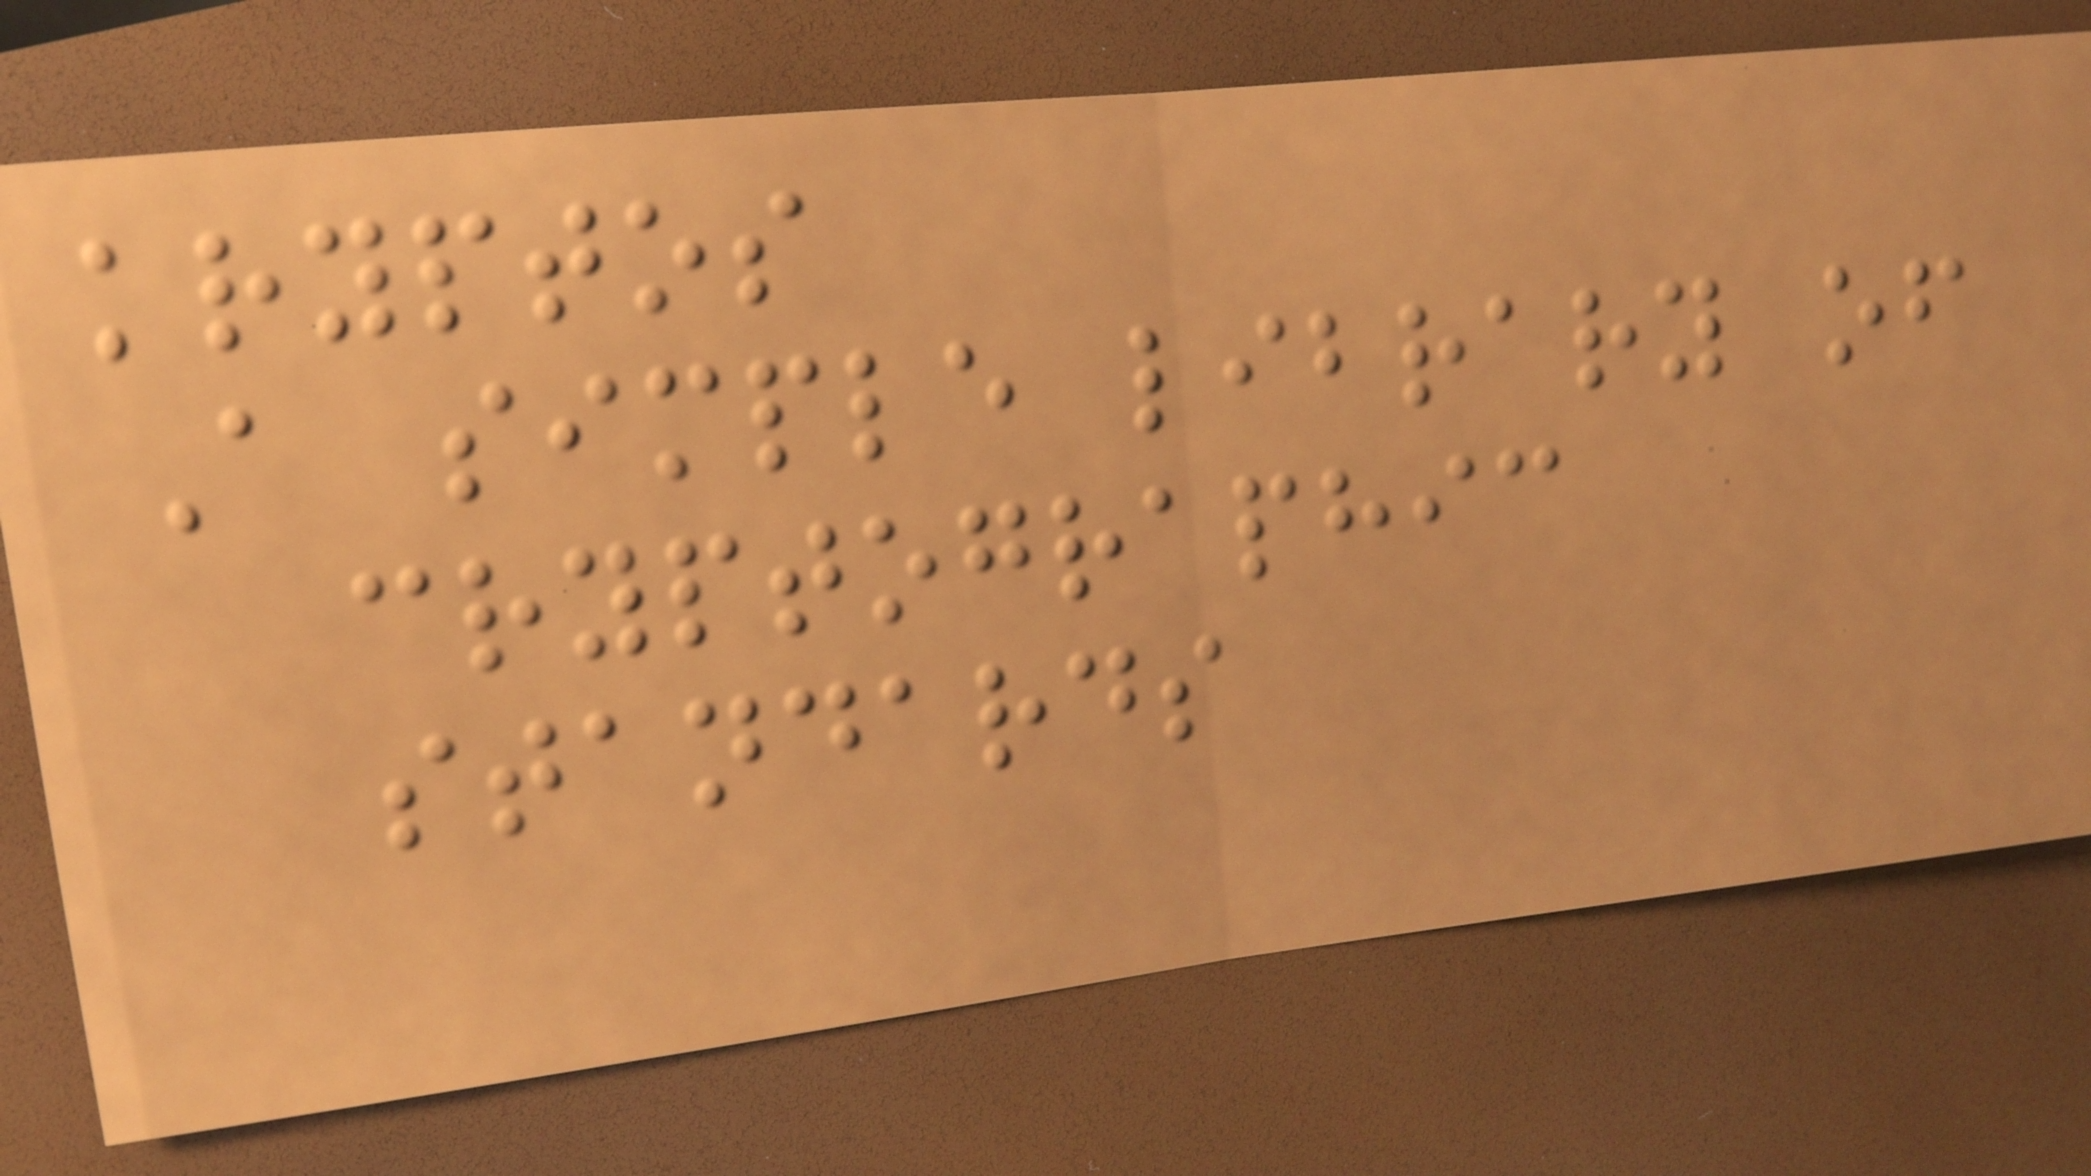kryptos
A simple library of
cryptographic
standards
